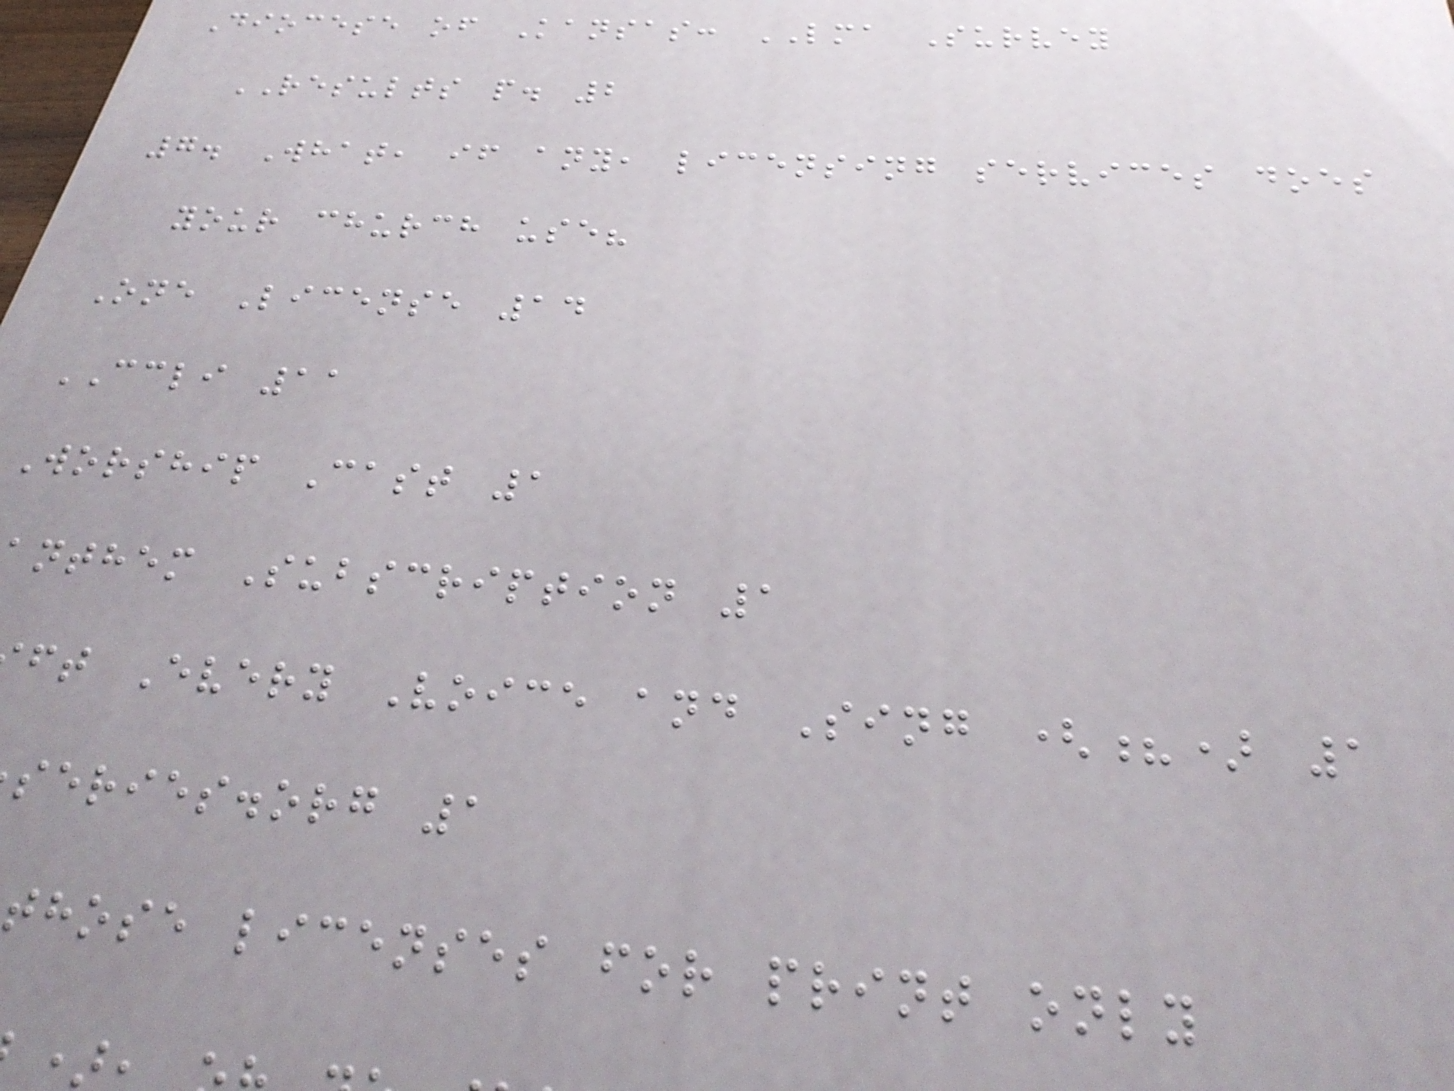Diocese of Kansas: LMA Survey
RESULTS p. 2
7. What, if any, licensing services does
your church use?
One License 14
CCLI 11
Worship Cast 1
nthem Subscription 1
ft Every Voice and Sing (?) 1
series.org 1
those licenses for print only
